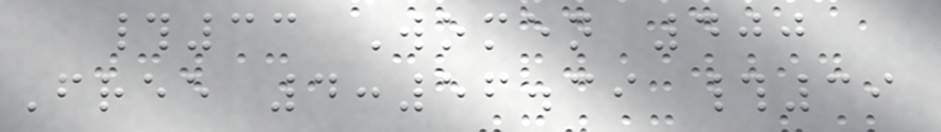#33 Women 400
Free 4:56.39 #39
